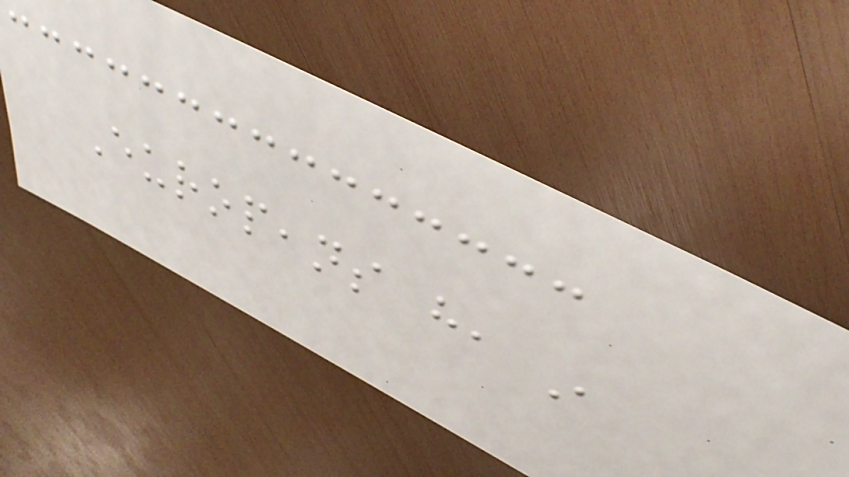Europeans have, in
